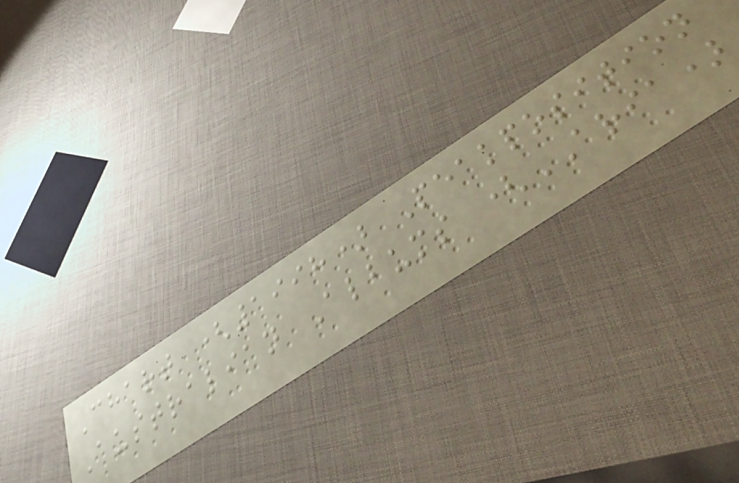Chart (1998) Peakposition
Australian Albums (ARIA)
